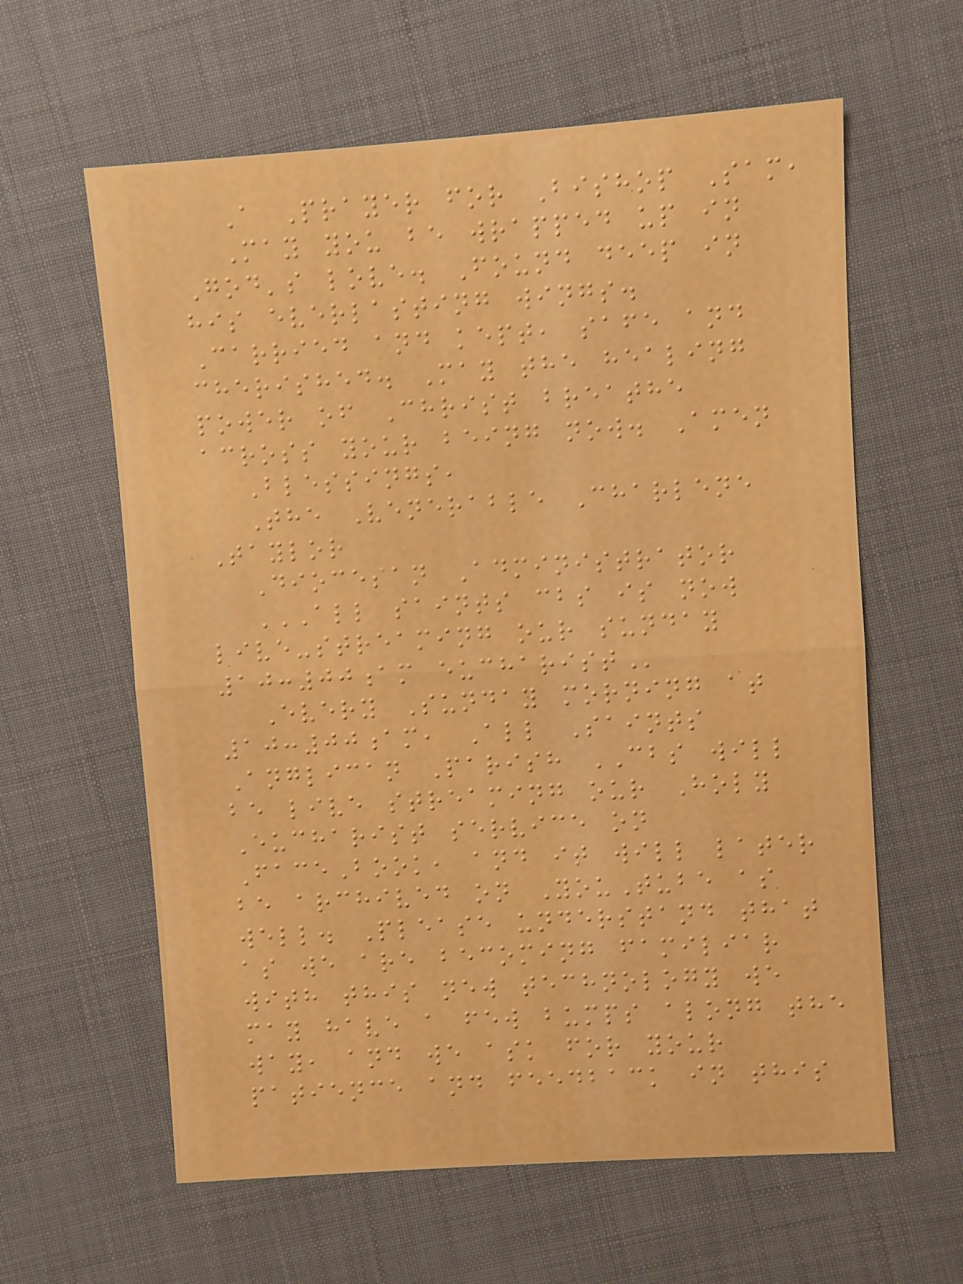A Prayer for Bishop Sam,
May you be wrapped up in
God's love. Found deep in
his everlasting wings.
Carried and kept, safe and
cherished. May the healing
power of Christ breathe
across your being now. Amen
Blessings,
The Venerable Charlene
Taylor
Diocesan Administrator
ALL SAINTS CBS IS NOW
LIVE-STREAMING OUR SUNDAY
10:00AM EUCHARIST
Every Sunday morning at
10:00am, All Saints
Anglican Parish CBS will
be live streaming our Holy
Eucharist service on
FaceBook, and it will later
be archived on YouTube as
well. Please understand that
as we are becoming familiar
with this new technology we
may have a few bumps along the
way, and we ask for your
patience and feedback in this
